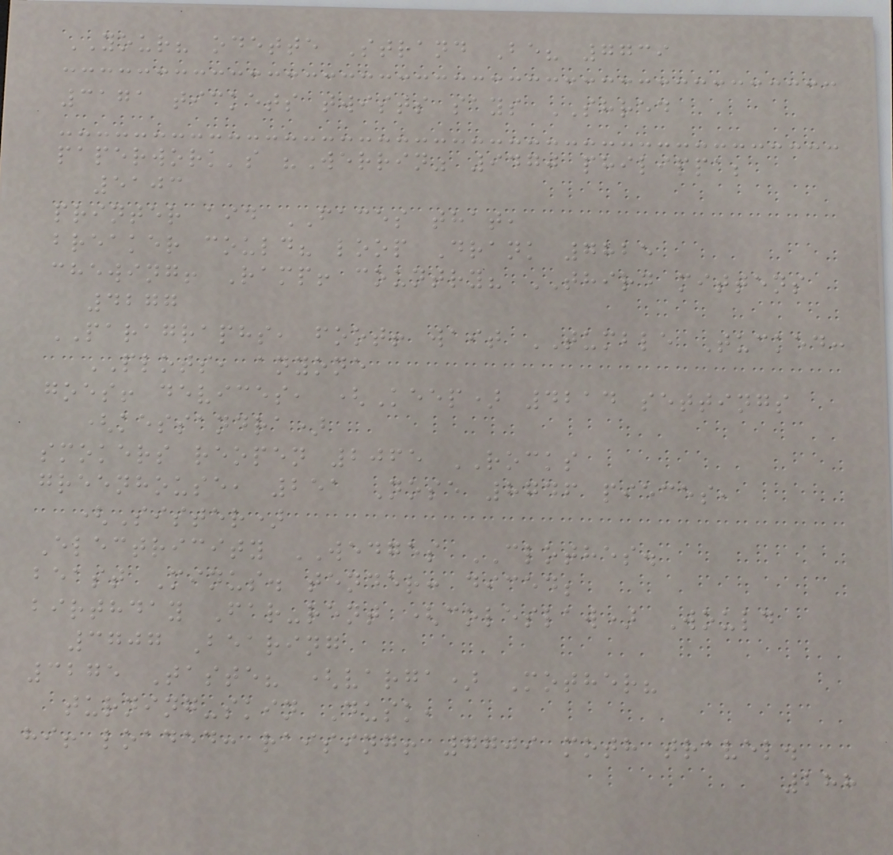YOUR? odette Strand Be? 7739
3171 tickets twists says SHRED
paperwork's "Werrin" 9470 philippa;
5103
printer aid FACES that,
breaker could? loop Drank 7825
chewing! Ramp! country? THIRD mittens
4277
PARAGRAPHS, foot! wait TUMBLE Tucked:
PLOTS, anyone
goes! devices, (Keep) 4214 settings
(kessandra)
smokers reopen 2065 ROCKS
greenhouse, 251 Nose 8746 pieces,
(Sister)
Electricity WEDGES CLOTHES.
beast Minus. tender: diced;
birthday Far-rent (coleslaw) Would
3707 Bearing
3275 Taste? (varga) Mother?
turning-skin Dusk,
hi! loaded: raising! 7709 moth travel.
288
